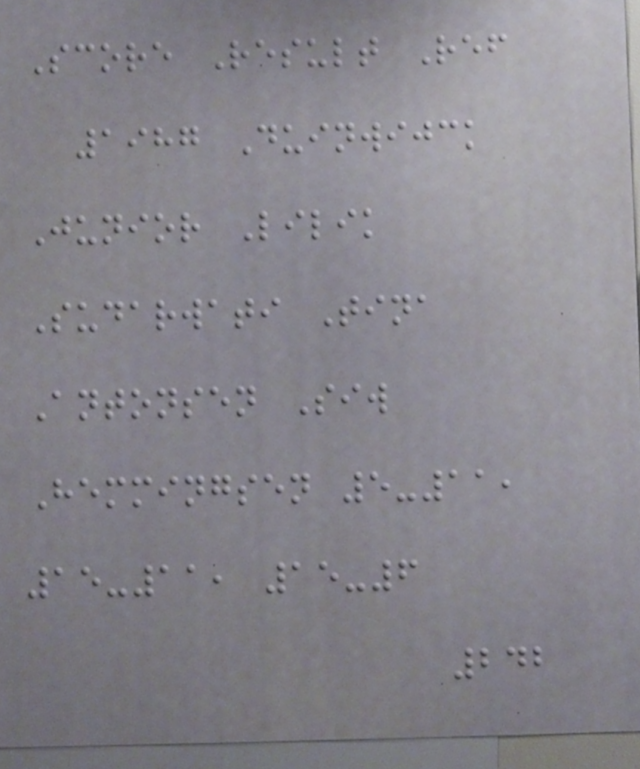Score Result Ref
1987 Duinwijck
Junior Lilik
Sudarwati Tina
Antonsen Siw
Hemmingsen 5-11,
15-11, 15-6
242
